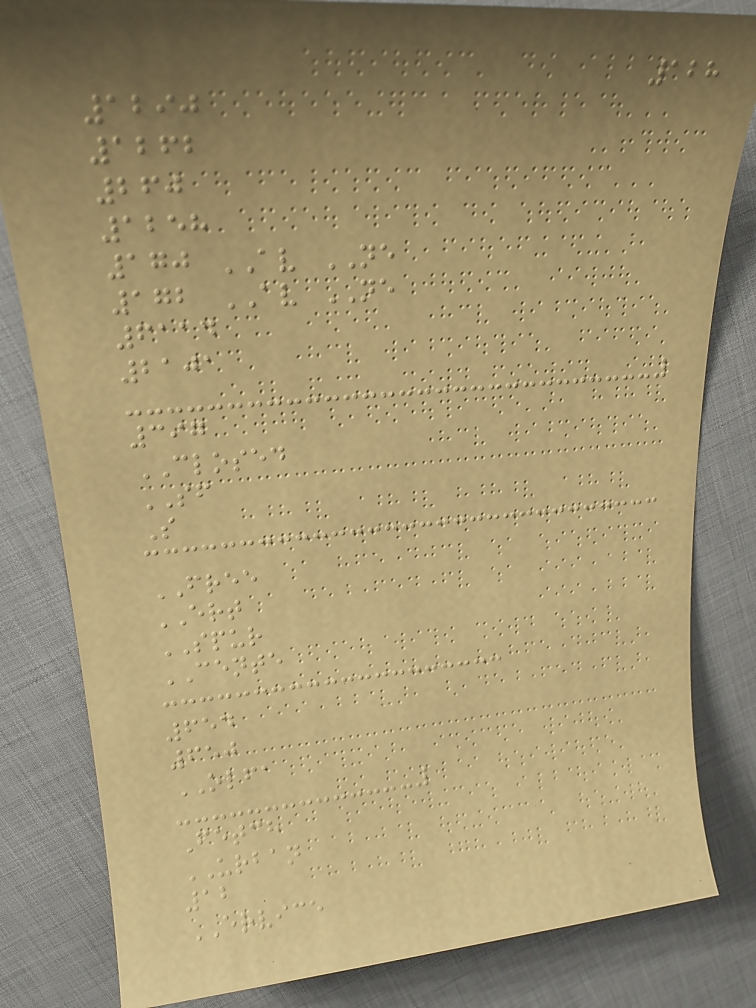128
1290
1262
260
1258
170 AV NE
172 AV NE
6114
2101
397
CLOSED
SF
S
FREE
ERT
SPUR
CENTE
654
650
OLFA
Fetch
URBAN
12
ERVICE
